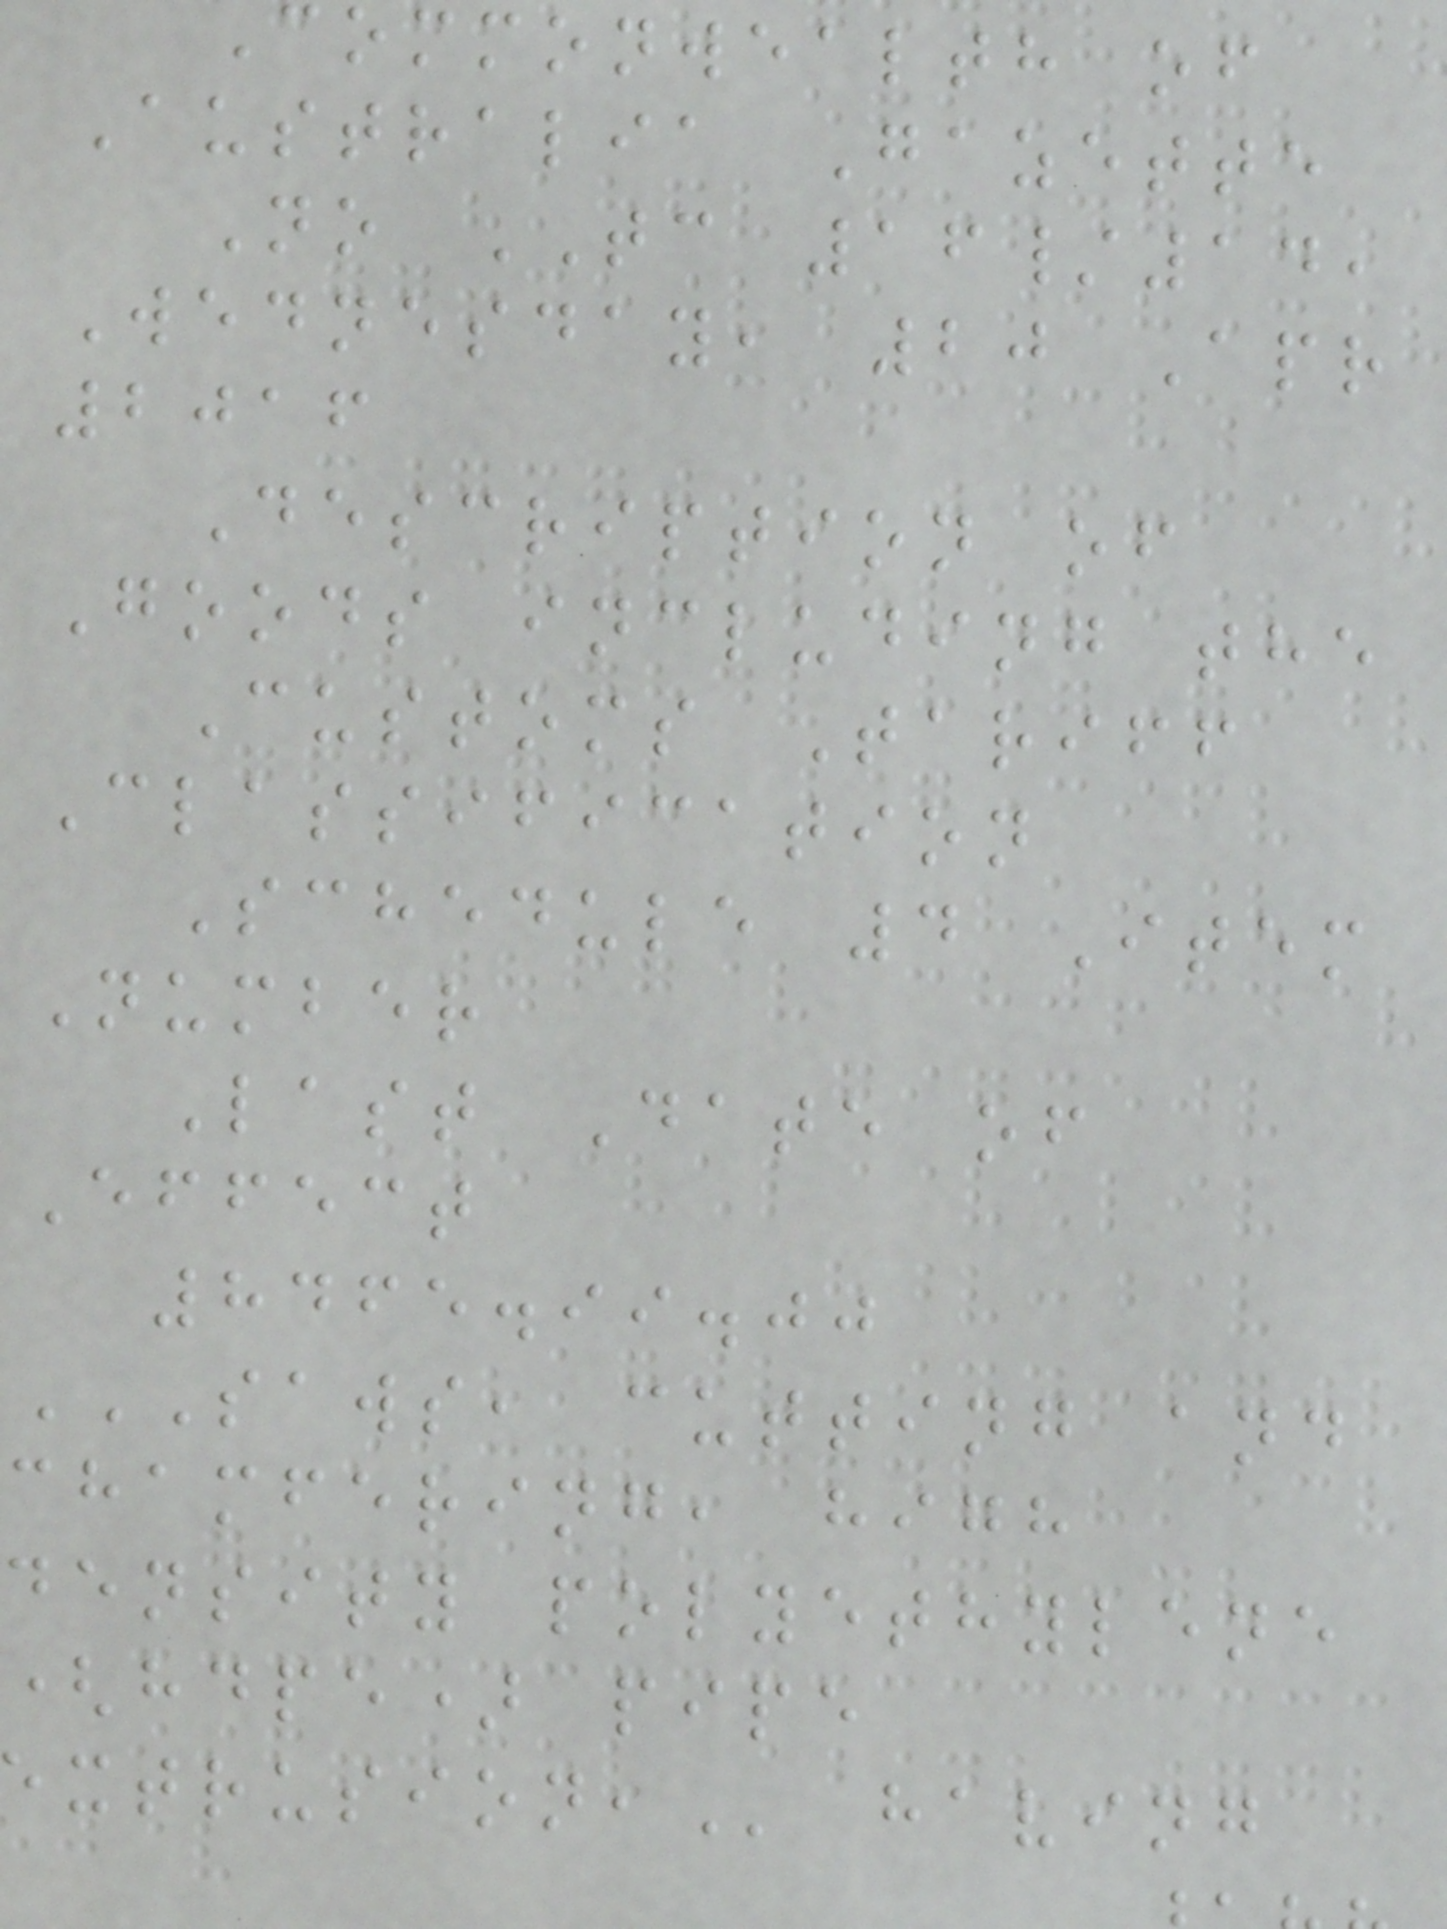commonwealth of
Australia Gazette
No TC 16/14,
Wednesday, 20 Apr
2016
Description of
Goods including the
Customs Tariff
Classification
Schedule 4 Item
Number
Last Date of
Effect
8465.99.00
SAWS, CUTTING AND
chamfering, high
density polyethylene
(hdpe) pipe
having
